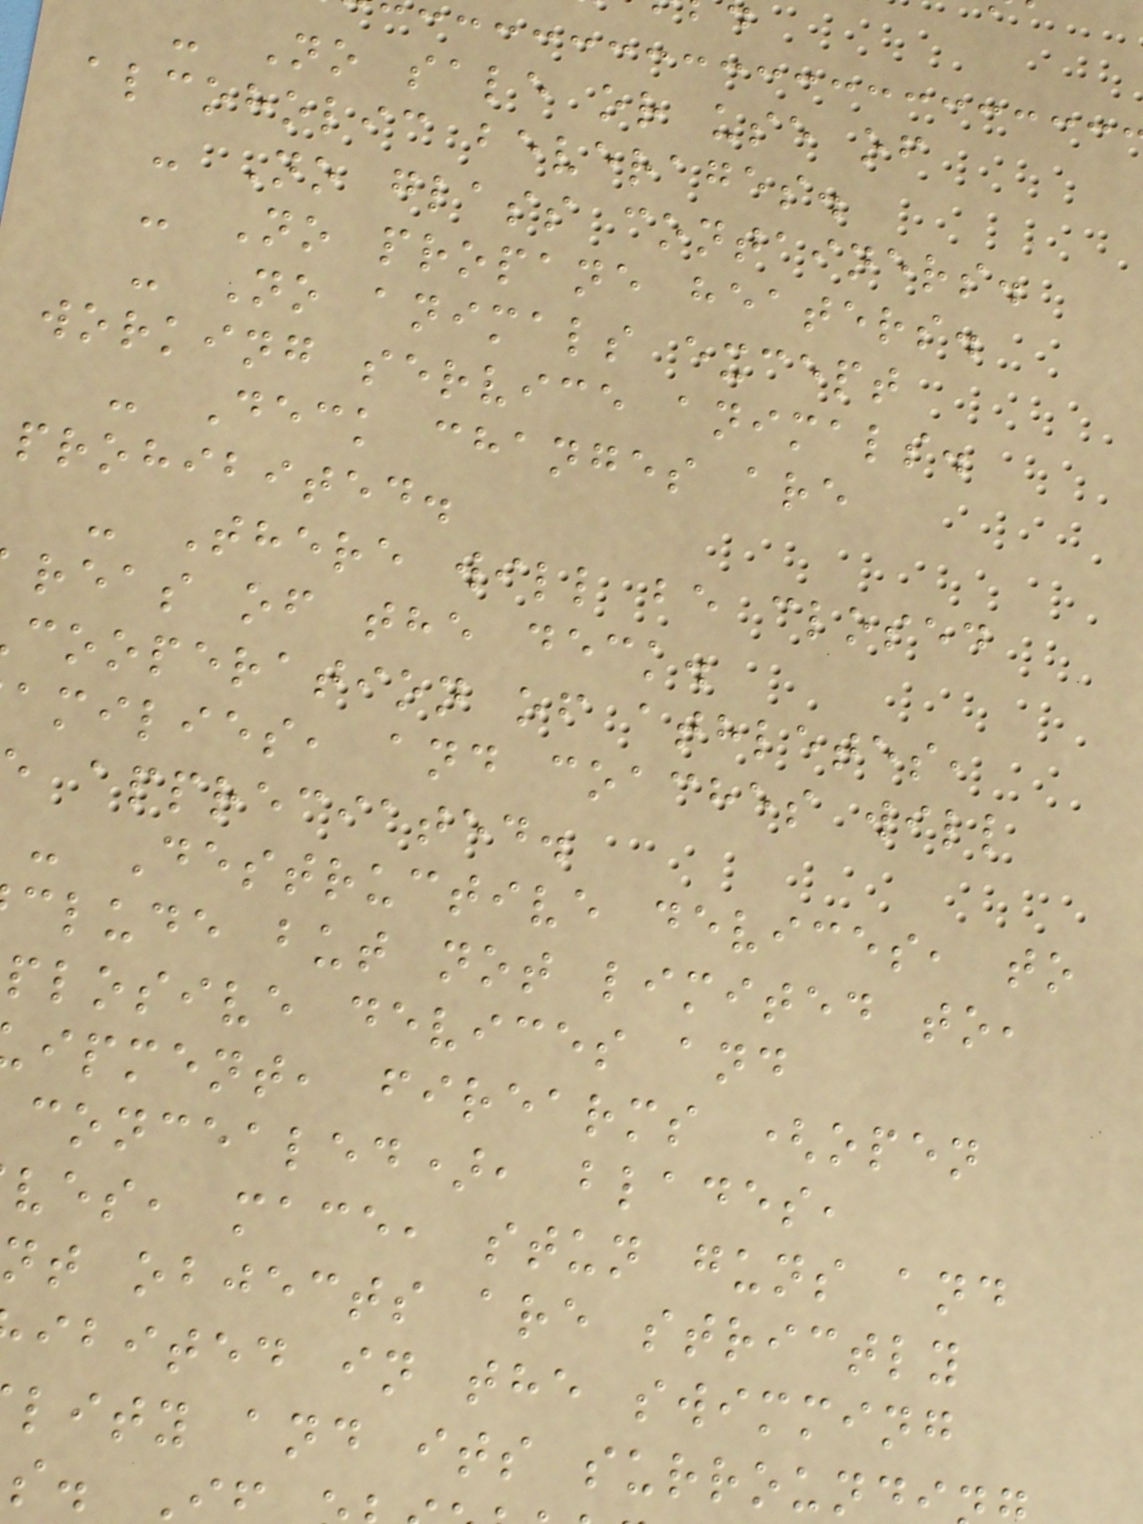- No sale or use of
alcoholic beverages.
- No glass containers.
- No propane heaters.
- No animals except
working service animals.
- Deck changes are
prohibited.
- There will be closed
reas of the deck.
cooperation of athletes,
amilies, and coaches will
appreciated.
- Destructive devices, to
clude but not limited to,
plosive devices and
ipment, firearms (open
concealed), blades,
ves, mace, stun guns and
nt objects are strictly
ibited in the swimming
lity and its surround
